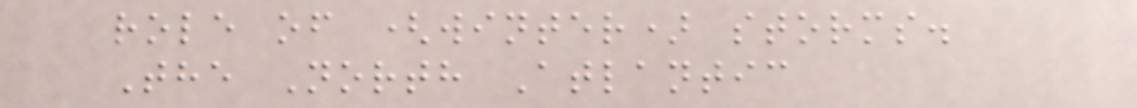role of (winter) storms.
The North Atlantic
